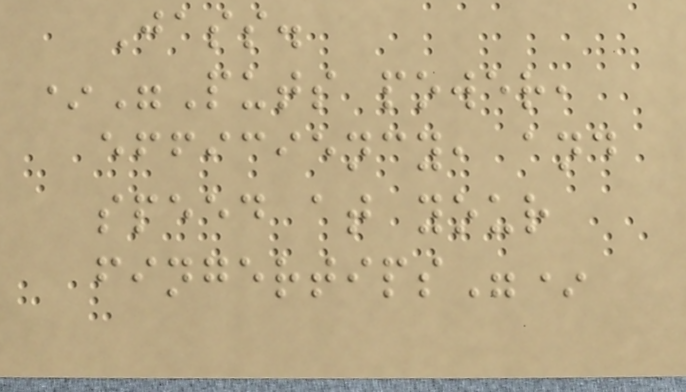Jass.
*"Puts power,
efficiency, and
speed at your
fingertips"*
